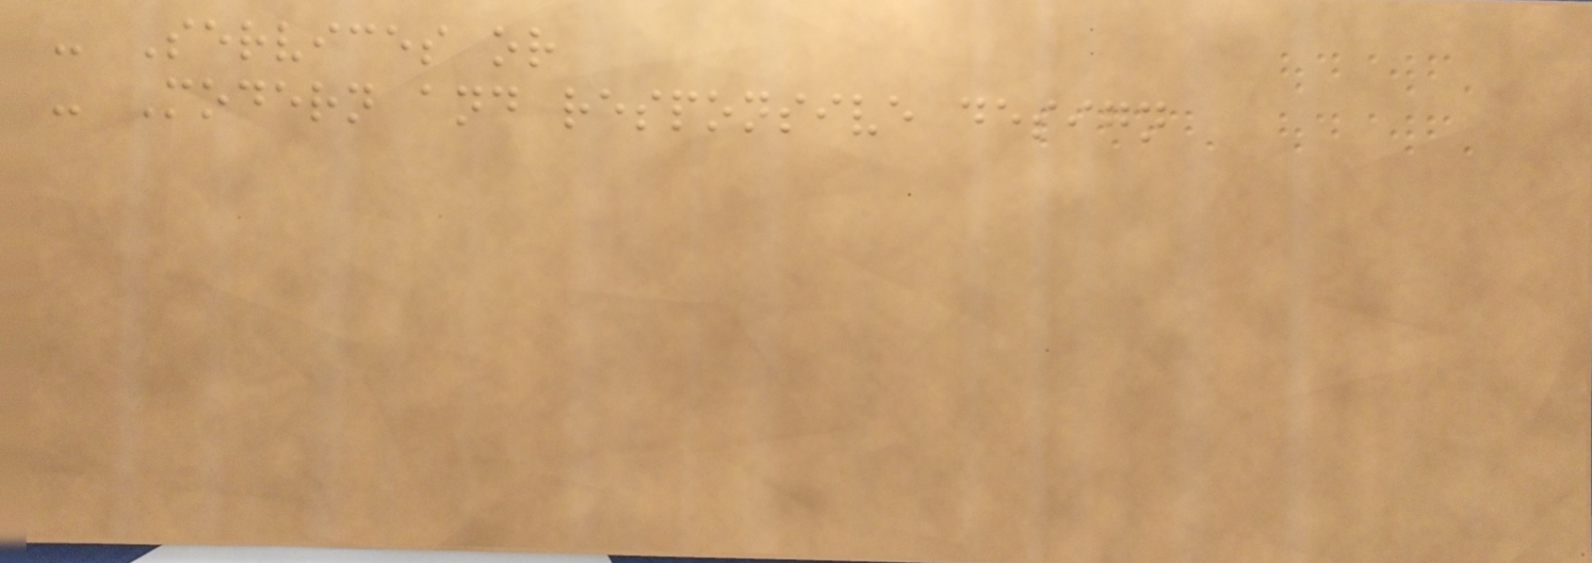- Services or
- Modern and responsive design
